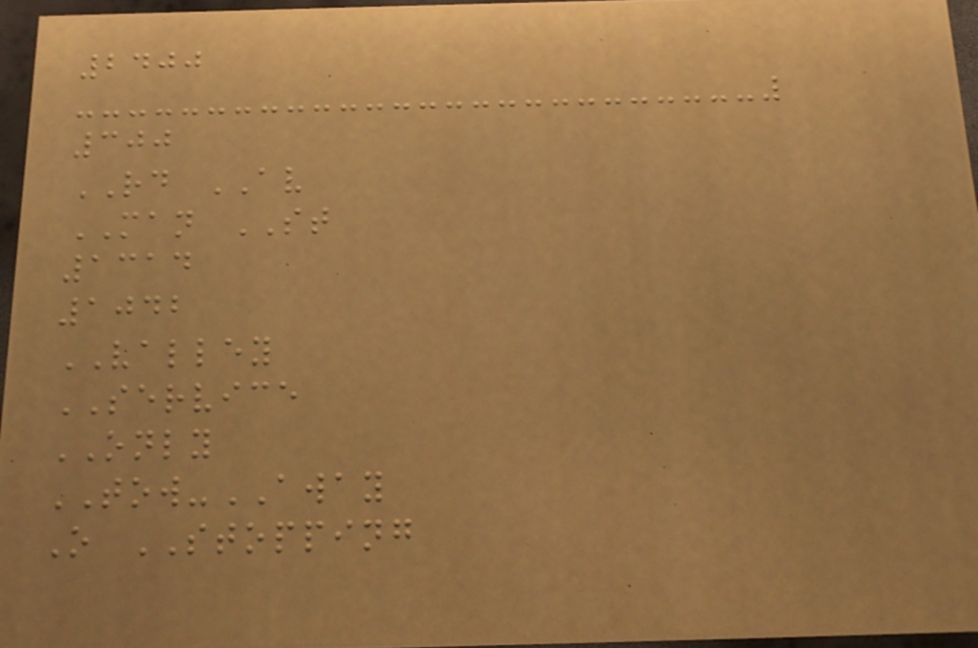2400
300
RD AV
MAN ST
1314
1042
VALLEY
SERVICE
ONLY
TOW-AWAY
O STOPPING
